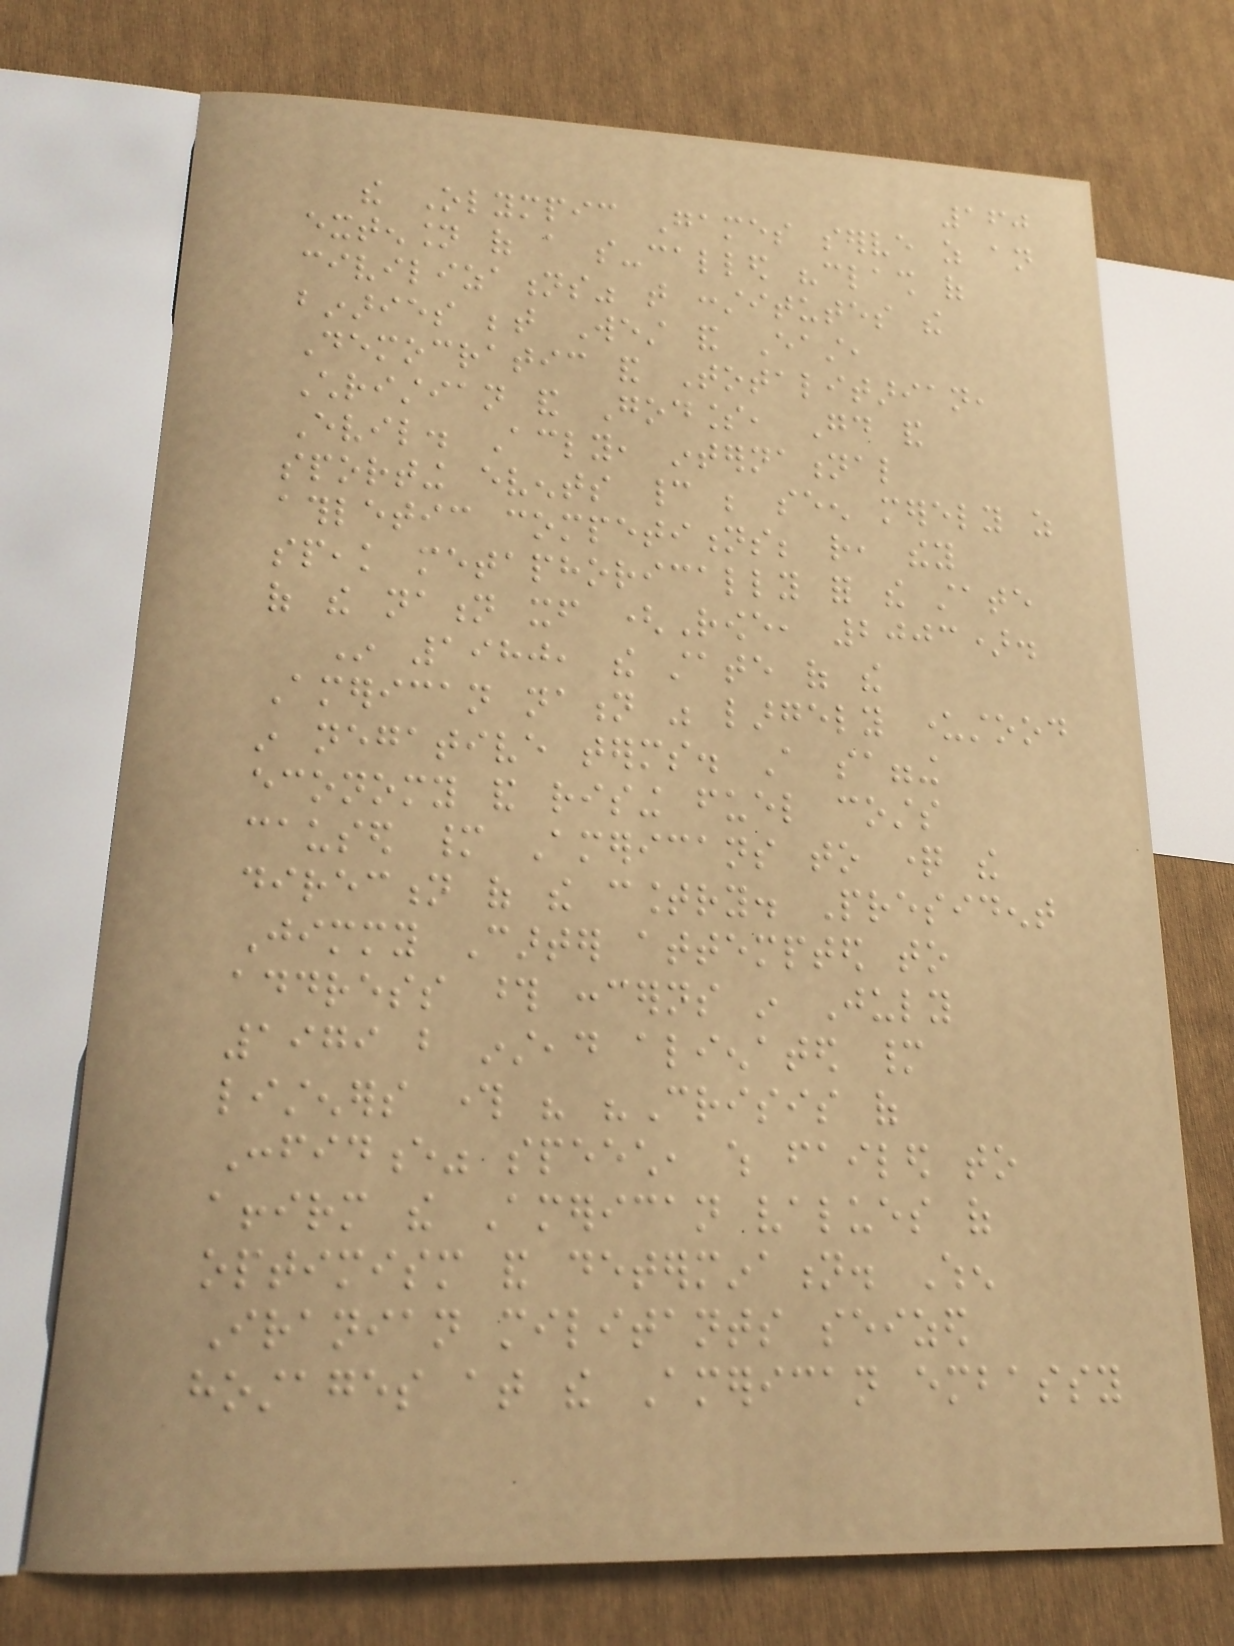160
the Olympic Games serve as an
extension of a so-called "clash of
civilizations" that constitutes the
binaries between West and East,
Democratic and Totalitarian,
Christian and Godless, Good and
Evil. Accordingly, international
sporting events cannot be seen merely as
athletic competitions; rather, they
speak metaphorically for the state
of the nation itself (Rowe, 2003).
In 1980, the state of the
American nation was largely understood
in negative terms. A sagging
economy and rising fuel costs
caused many Americans to question the
direction of the country. President
Jimmy Carter attempted to
address those concerns in July
1979 but instead alienated many
listeners through his "Crisis of
Confidence" speech, which failed to
affirm the American values of
optimism and determination. When
Iranian militants seized
hostages at the American embassy
